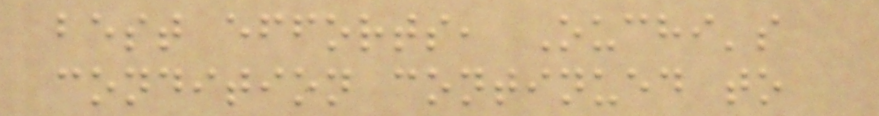best efforts, Ouchi's
condition continued to
